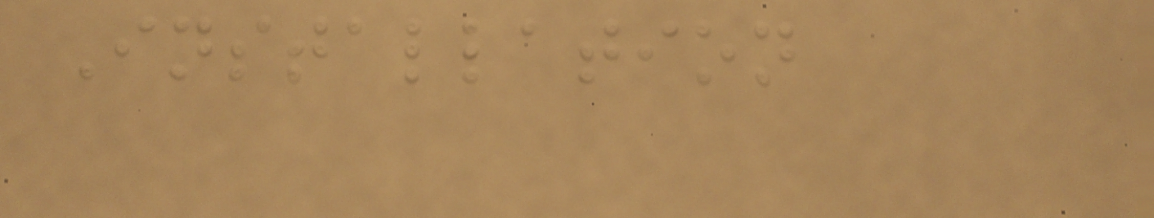Installation
